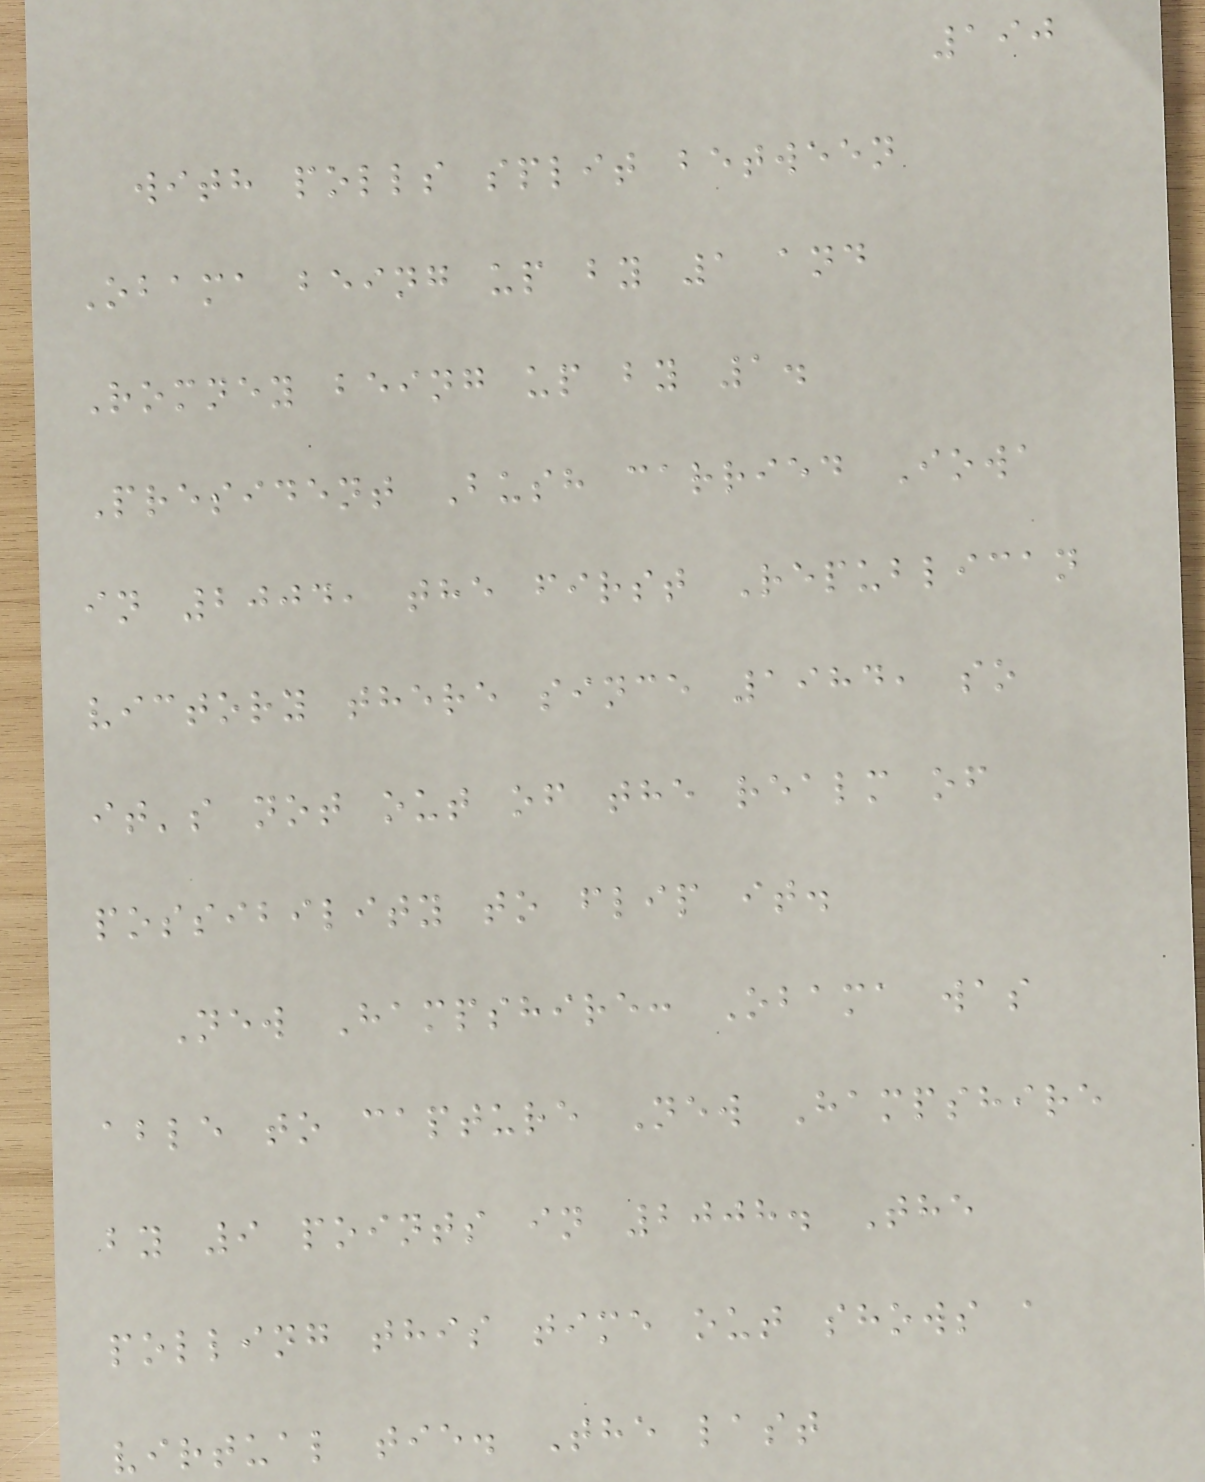190
with polls split between
Obama being up by 1 and
Romney being up by 1.
President Bush carried Iowa
in 2004, the first Republican
victory there since 1984, so
it's not out of the realm of
possibility to flip it.
New Hampshire: Obama was
able to capture New Hampshire
by 9 points in 2008. The
polling this time out shows a
virtual tie. The last
